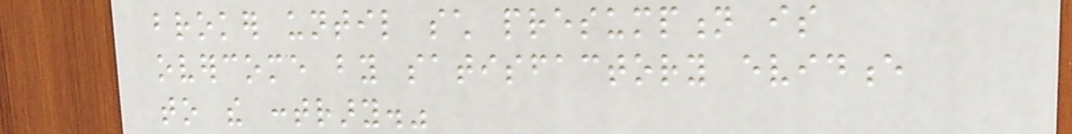broker until such presumption is
overcome by satisfactory evidence
to the contrary."
